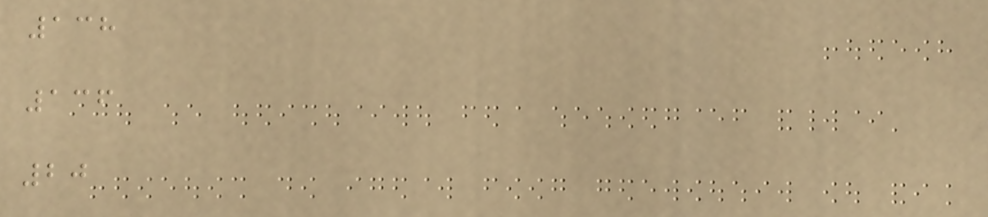138
136
20
